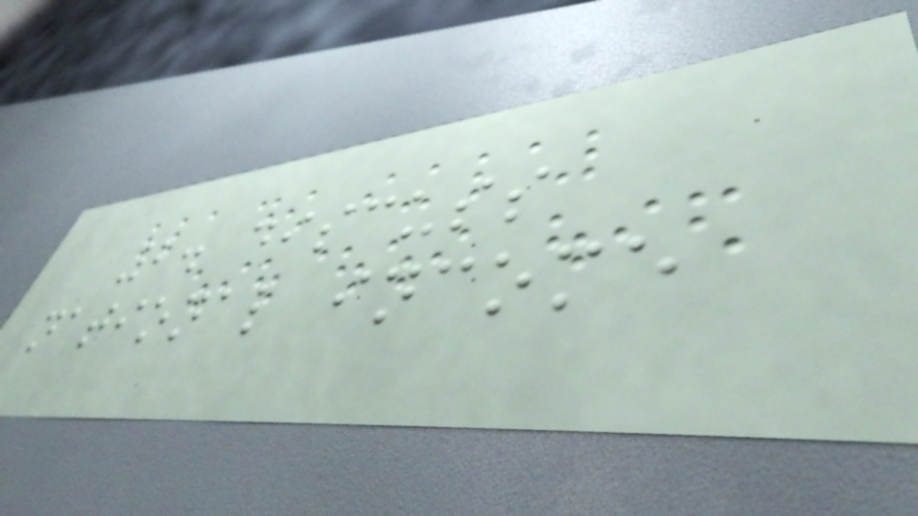2. discuss
national income
